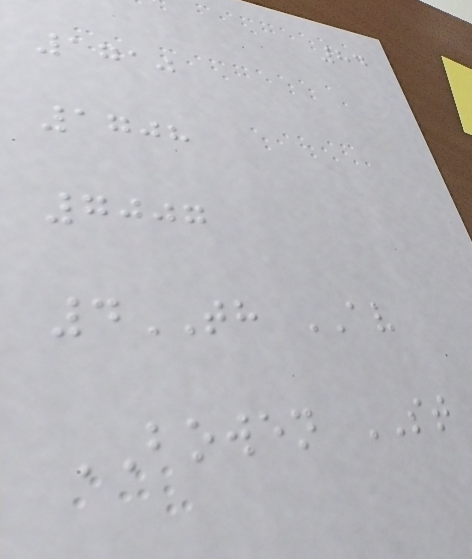84
1710
1708
7007
4TH AV
BOWEN ST
